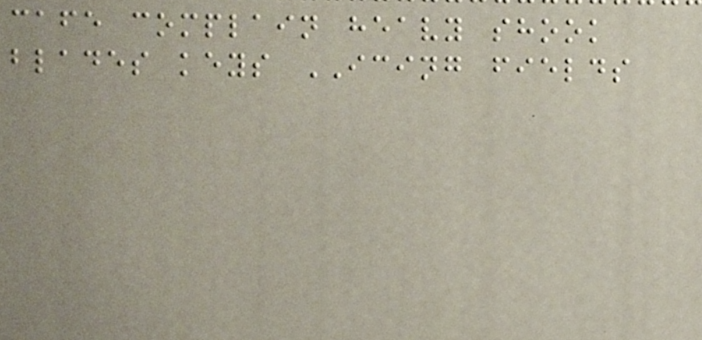cafe complain heavy shook
blades keys ICING fields
